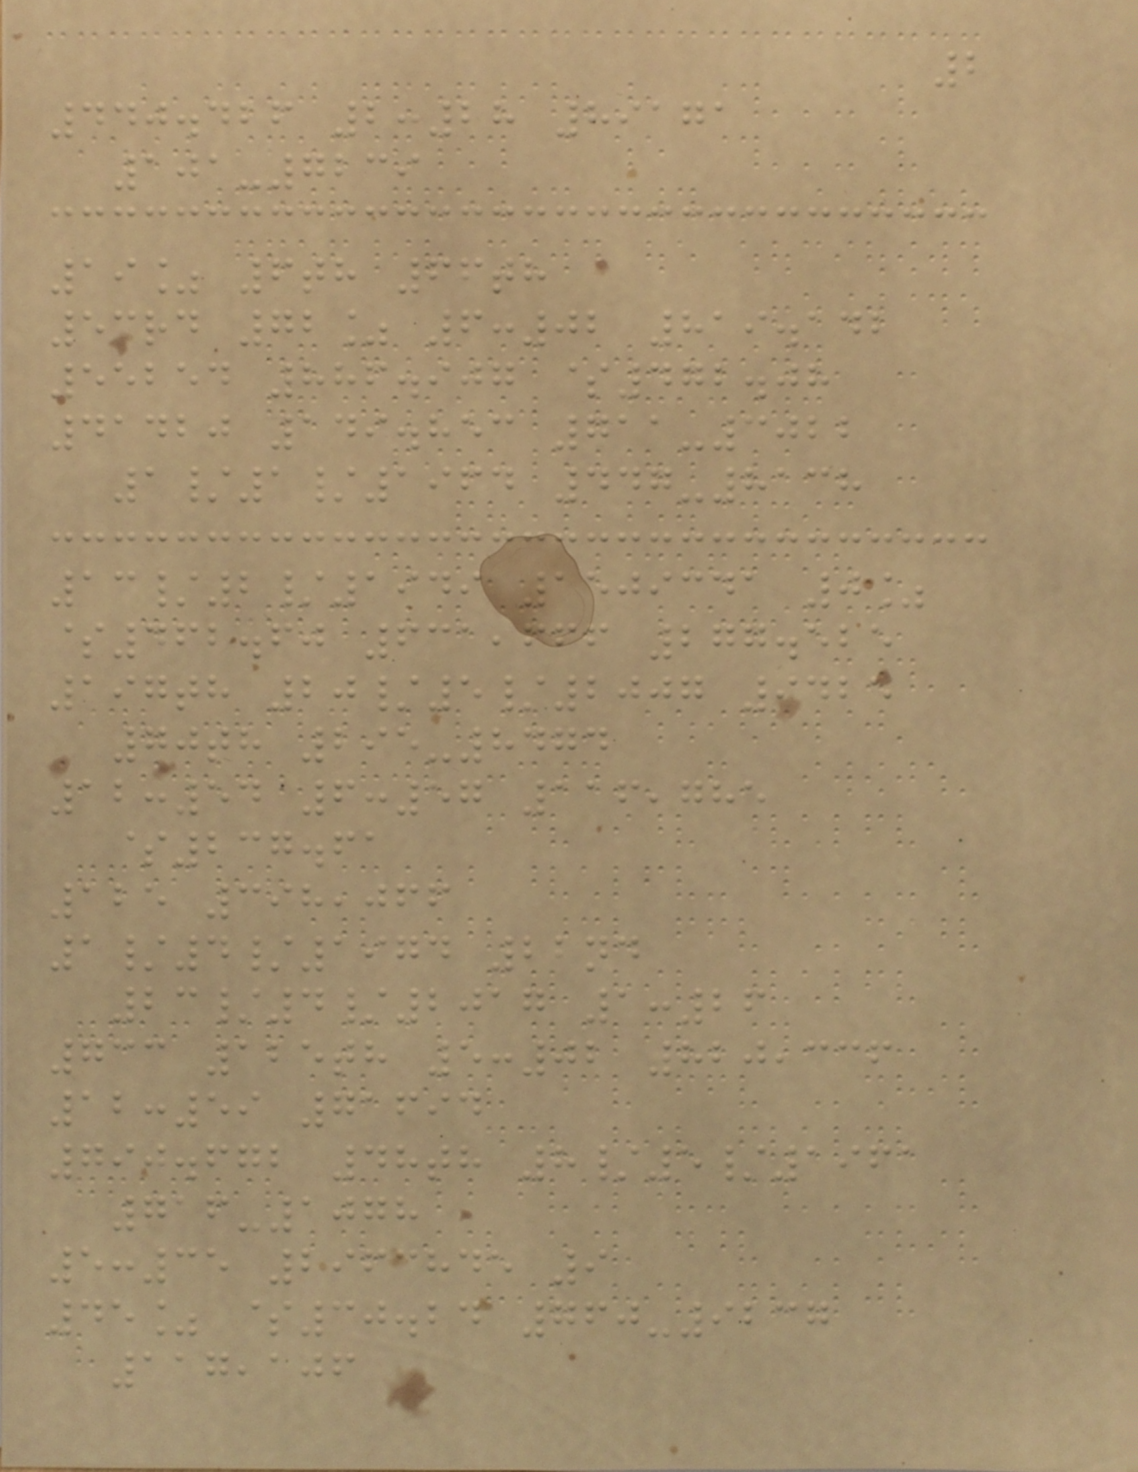2
440.426 2:28 89171
101-7239
19% 6th 66th
53rd 72% 6:02 819.142
55254 886.907 $472.08
41420 149.853 711-3022
1/1/1964 447-8138
13/2/1949 1509341 0%
$462.60 631,666 277.525
197th 20/5/2007 9425
70th 295-8474
12:54 6:57 116,785
$237.61
125 398,066
1/4/1974 22nd
23/4/2017 1:26
733 125th 5:02 820,336
12:59 71694
790.672 48th 8/5/1961
716-1078
5:35 2963845 9
45% $30.24 760-9237
117,106
